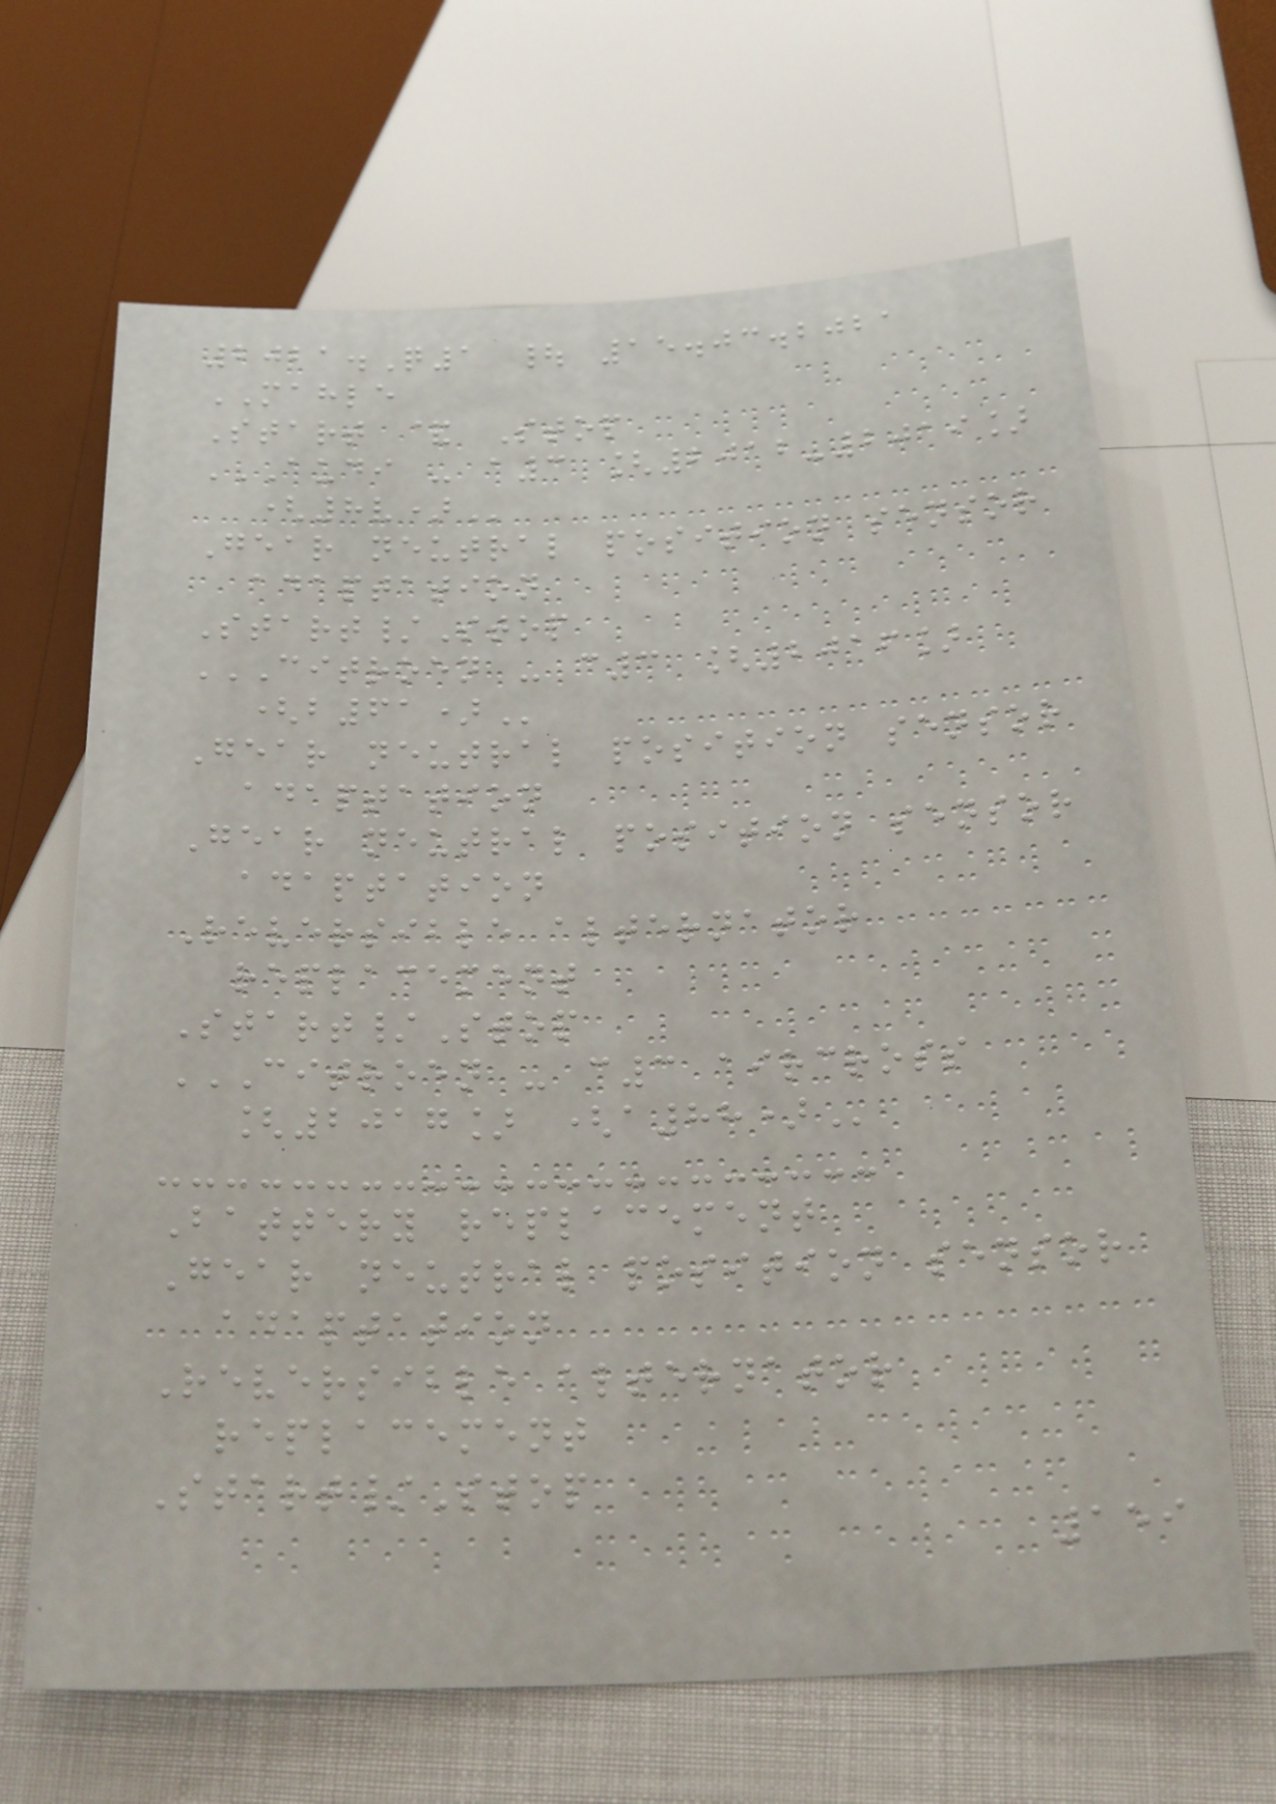2021.Q1 | 15.03.2021
MAHLE
Start & Stop
AUDI - A3 [2012-2019]
(8V)
Gear neutral position sensor
adaptation
Start/Stop
CITROEN - C3 [2016]
(B61)
Gear neutral position sensor
adaptation
Gear neutral position sensor
adaptation
Reversible alternator
replacement
Start/Stop
CITROEN - C3 AIRCROSS
[2017] (A88)
Battery replacement
Gear neutral position sensor
adaptation
Reversible alternator
replacement
Start/Stop
159
